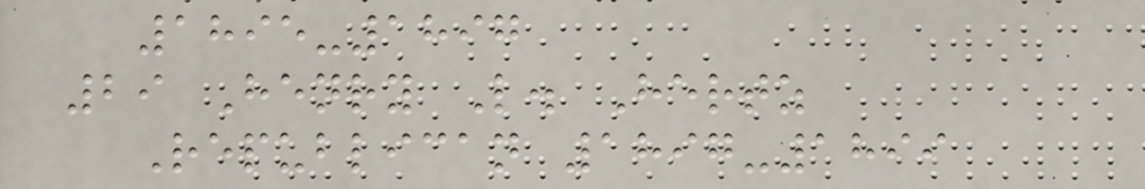1895-1897
29 Henry L. Hertz
Republican 1897-1899
